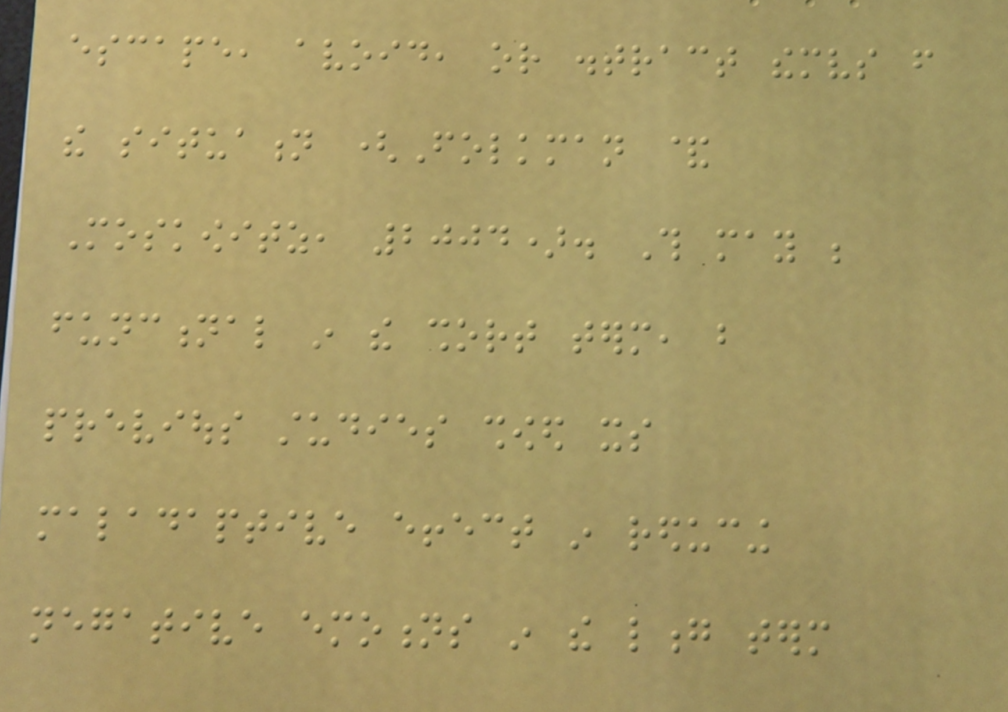escape, avoid, or distract themselves from
the situation (Folkman &
Moskowitz, 2004). This may be
functional in the short term, but
previous studies showed its
maladaptive effect in reducing
negative emotions in the long term
